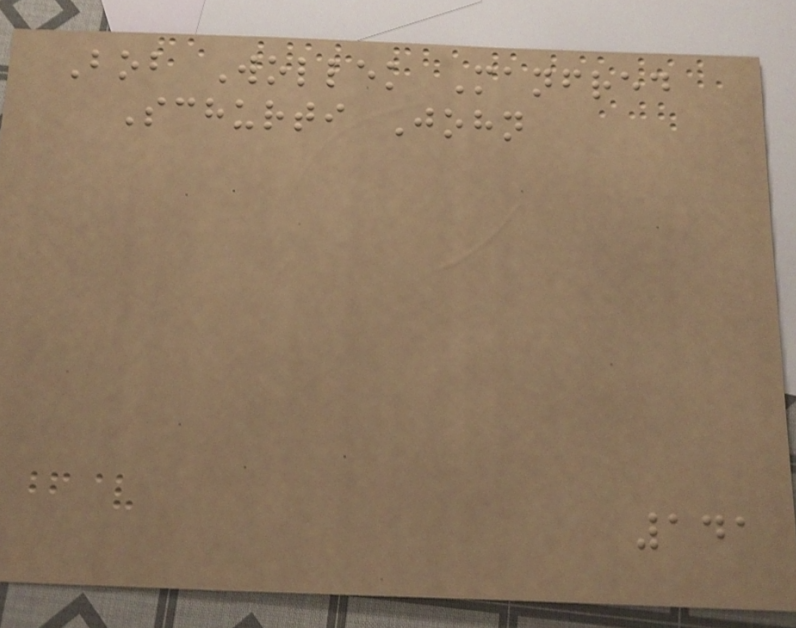Bob Wollek Manfred
Schurti John
141
